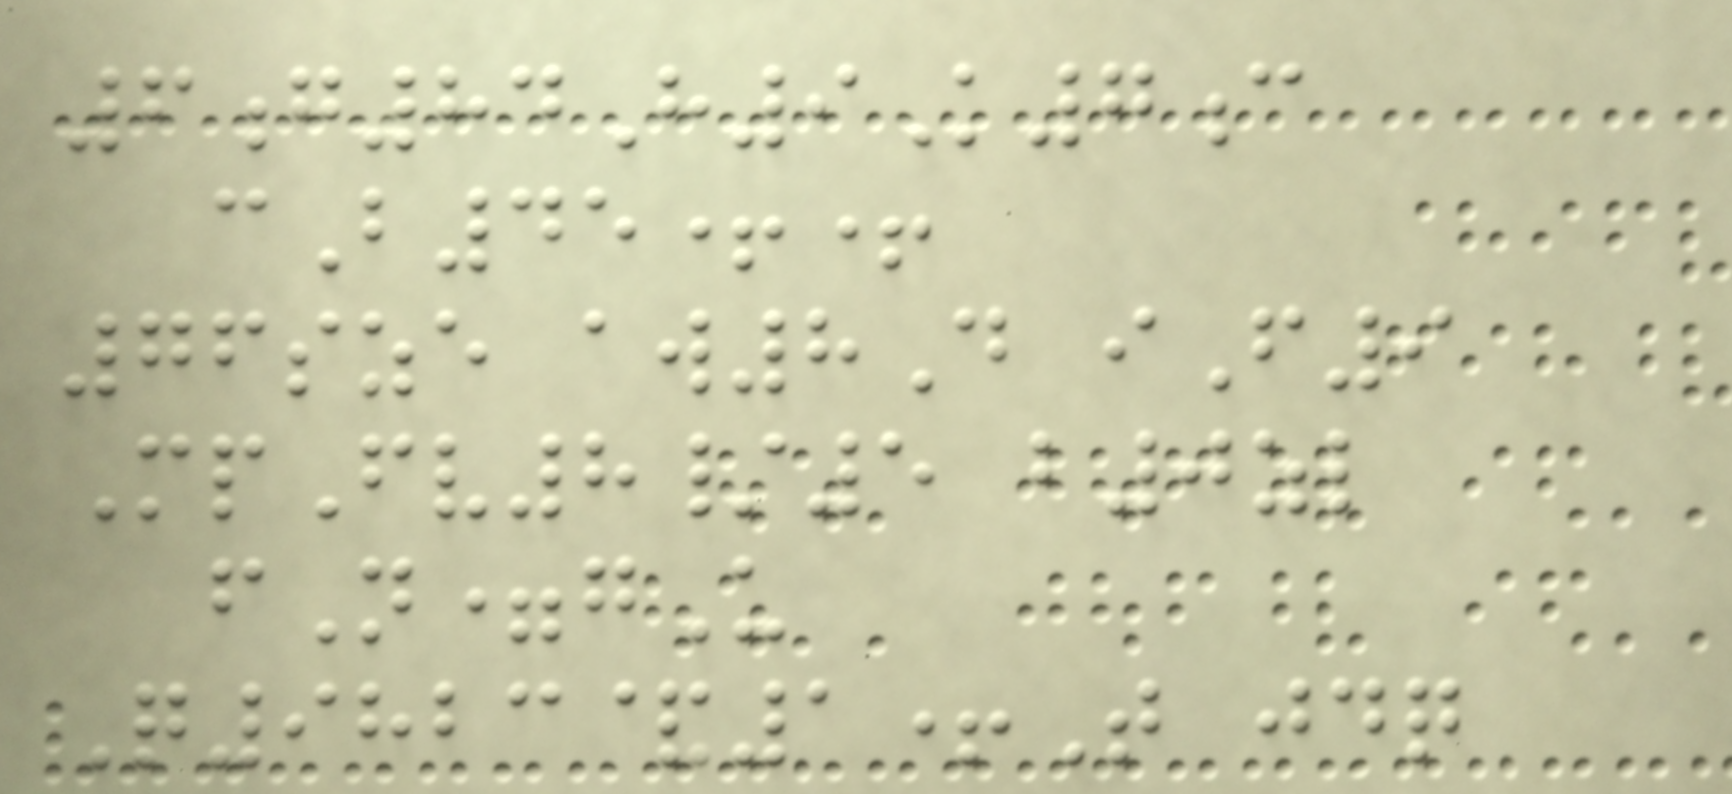6g84H9K7c
cB45++
76sze aw8D iF9
MpFv8/5 b0zl
fN=gU
Q9823&1+T jdq
